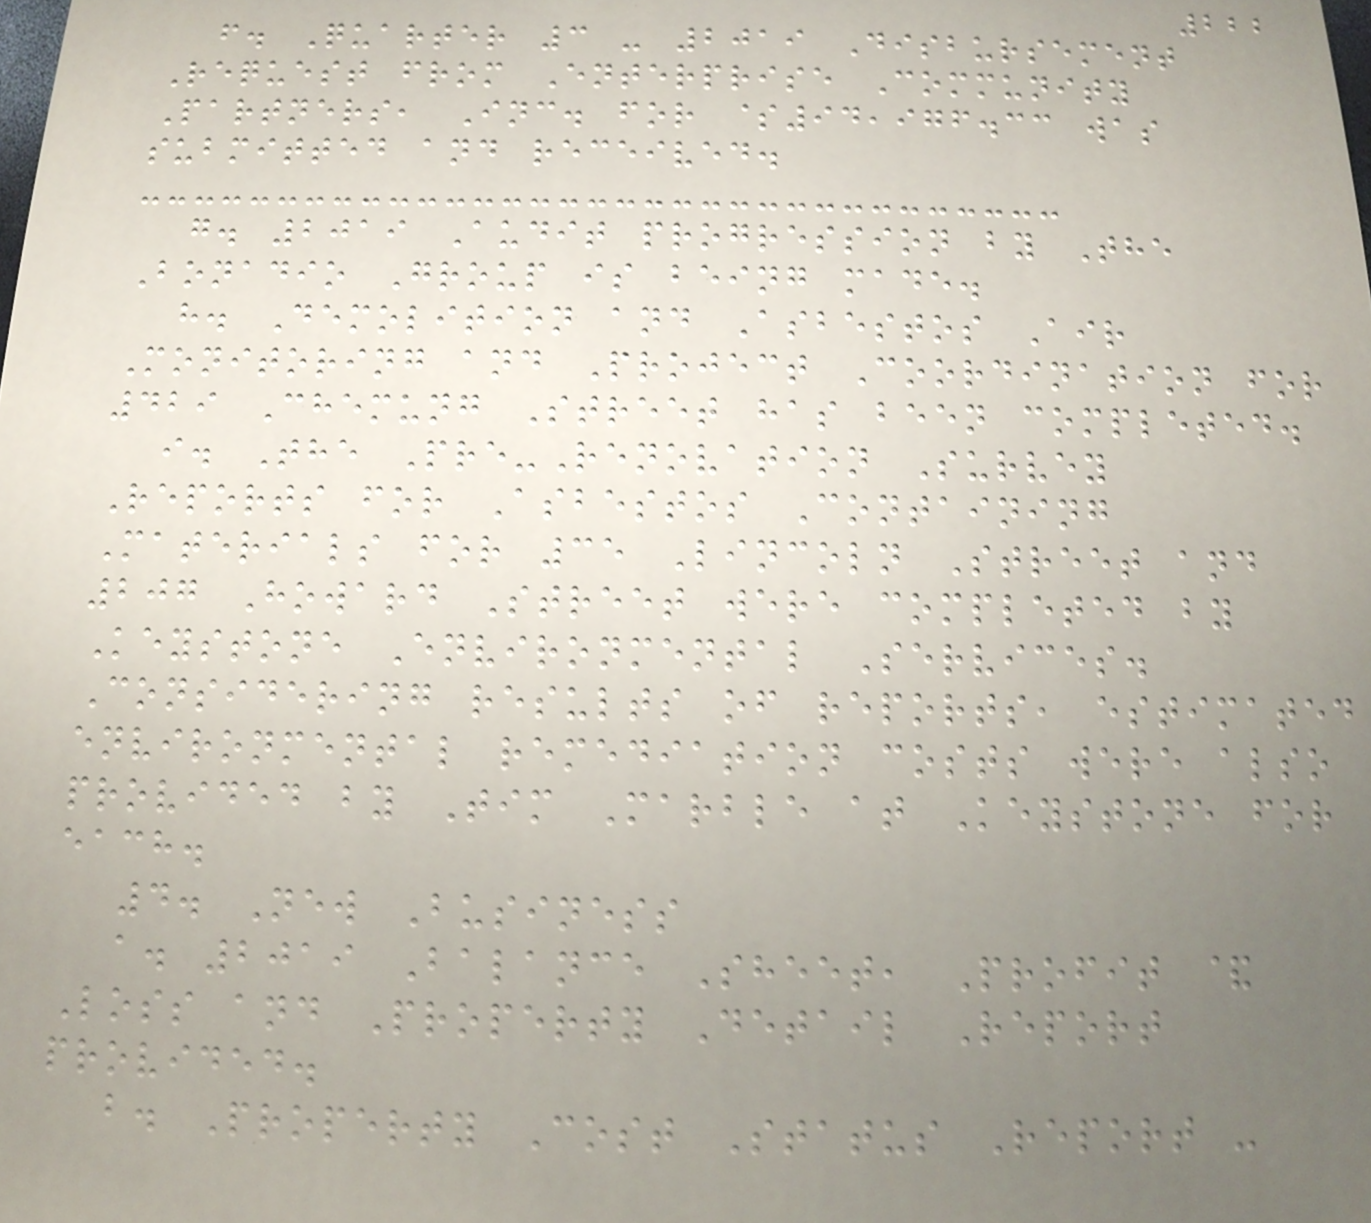222
f. Quarter 3 - 2019 Disbursement
Request from Enterprise Community
Partners, Inc. for $94,976.33 was
submitted and received.
g. 2019 Audit progression by The
Bonadio Group is being made.
h. Demolition and Asbestos Air
Monitoring and Project Coordination for
429 Chemung Street has been completed.
i. The Pre-Renovation Survey
Reports for Asbestos Containing
Materials for 35 Lincoln Street and
207 Howard Street were completed by
Keystone Environmental Services.
Considering results of reports, estimated
environmental remediation costs were also
provided by Tim Marble at Keystone for
each.
4. New Business
a. 2019 Balance Sheet, Profit &
Loss and Property Detail Report
provided.
b. Property Cost Status Report -
